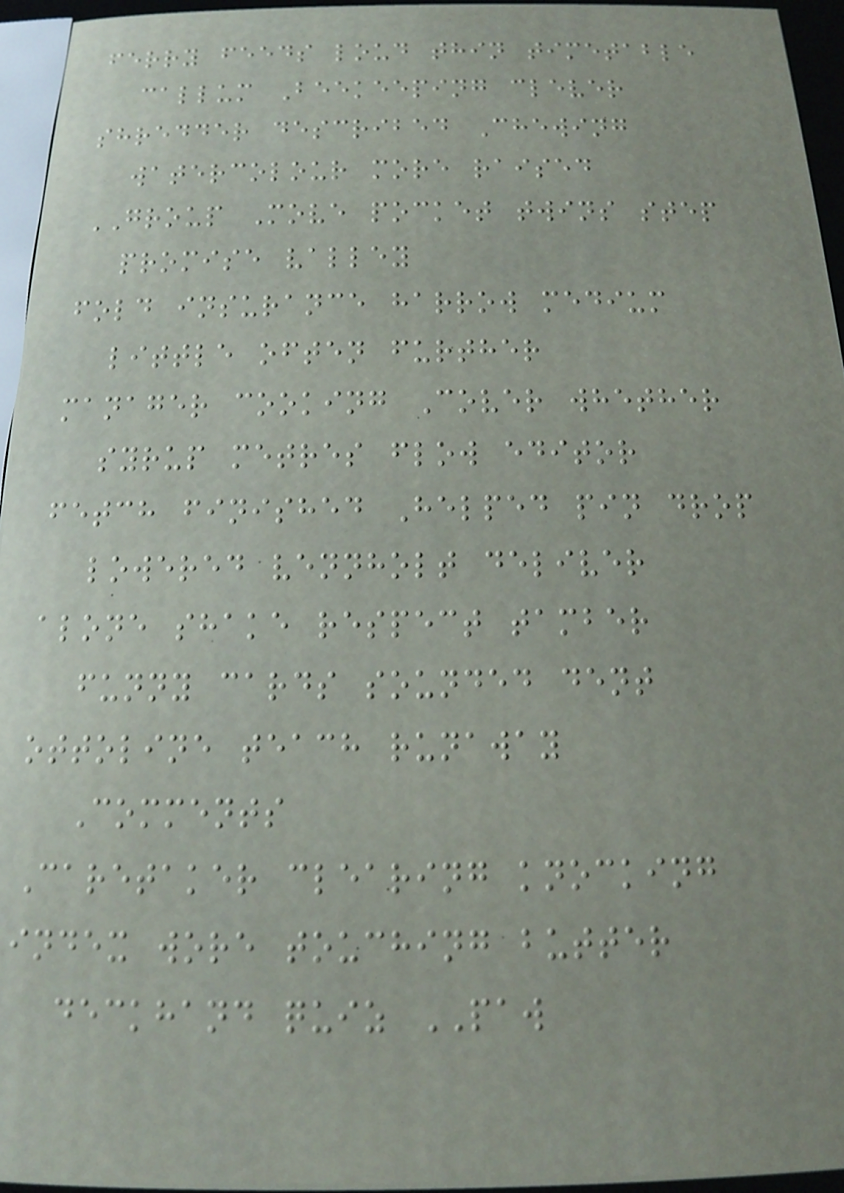ferry feeds loud thin timetable
callum Beekeeping clever
shredder described Chewing
watercolour more raised
GROUP Move pocket twins step
promise valley
fold insurance harrow medium
little often further
manager cooking Cover whether
syrup metres flow editor
fetch finished Helped pin drop
lowered vennholt deliver
alone shake respect tamber
funny cards sounded dent
ottoline teach runaway
Comments
Caretaker clearing knocking
index wore touching butter
deckhand quiz PAW
